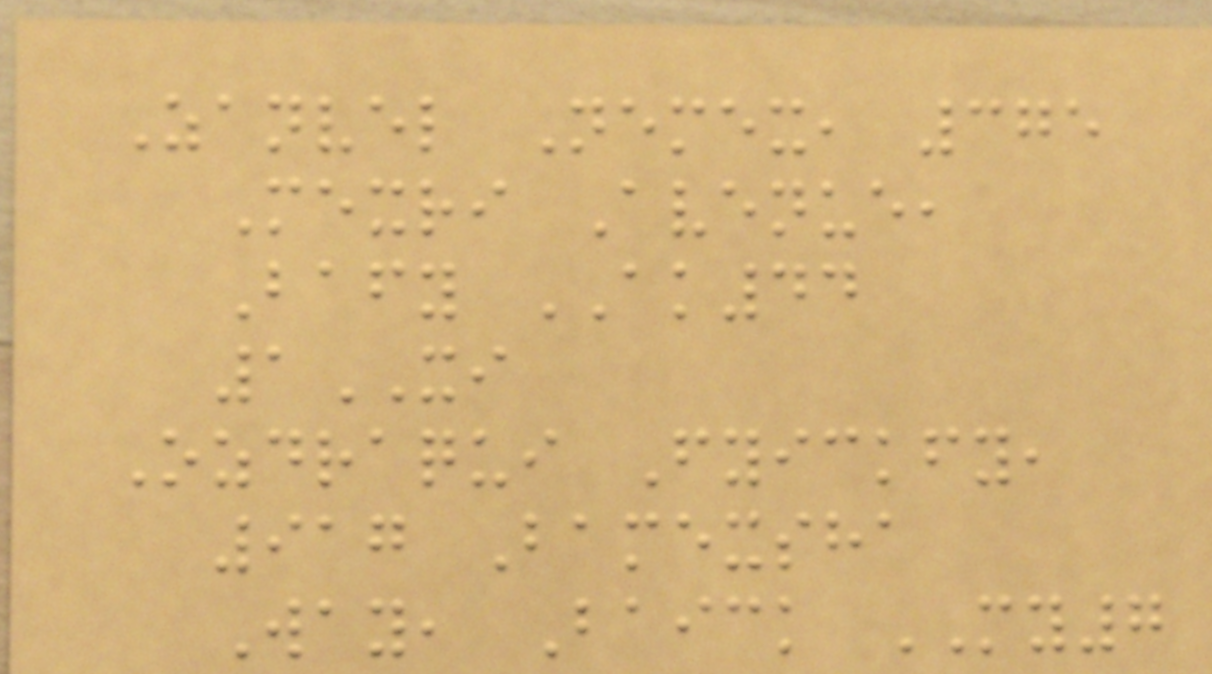Zanvel Nemex, 375
Mexri Avenue,
Bafy AK44
1XI
Ozdraqui Fyickfy,
917 Bamexsha
Way, Baick MY7
